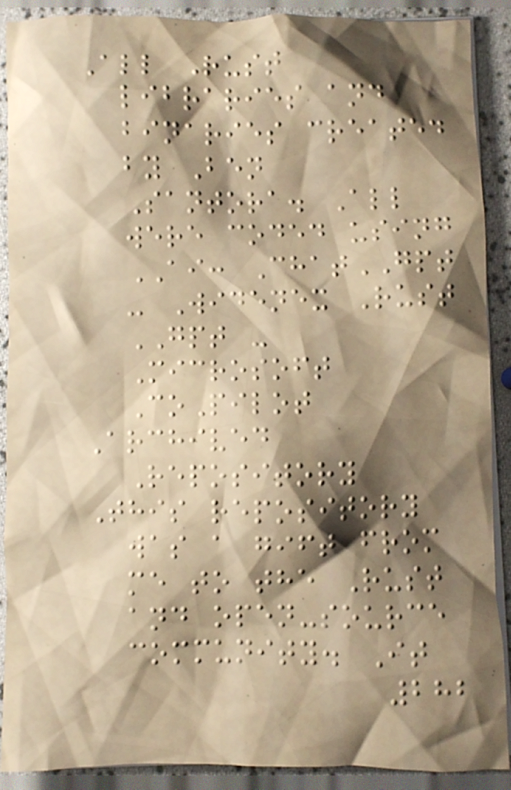All Rust
libraries and
binaries created
by Ben
Santora. All
were coded using
AI: ChatGPT
- Widenex Rust
GPT -
Microsoft
CoPilot
Archived
Repository
This repository
was a gift from
me to the Rust
and open-source
community. It
282
